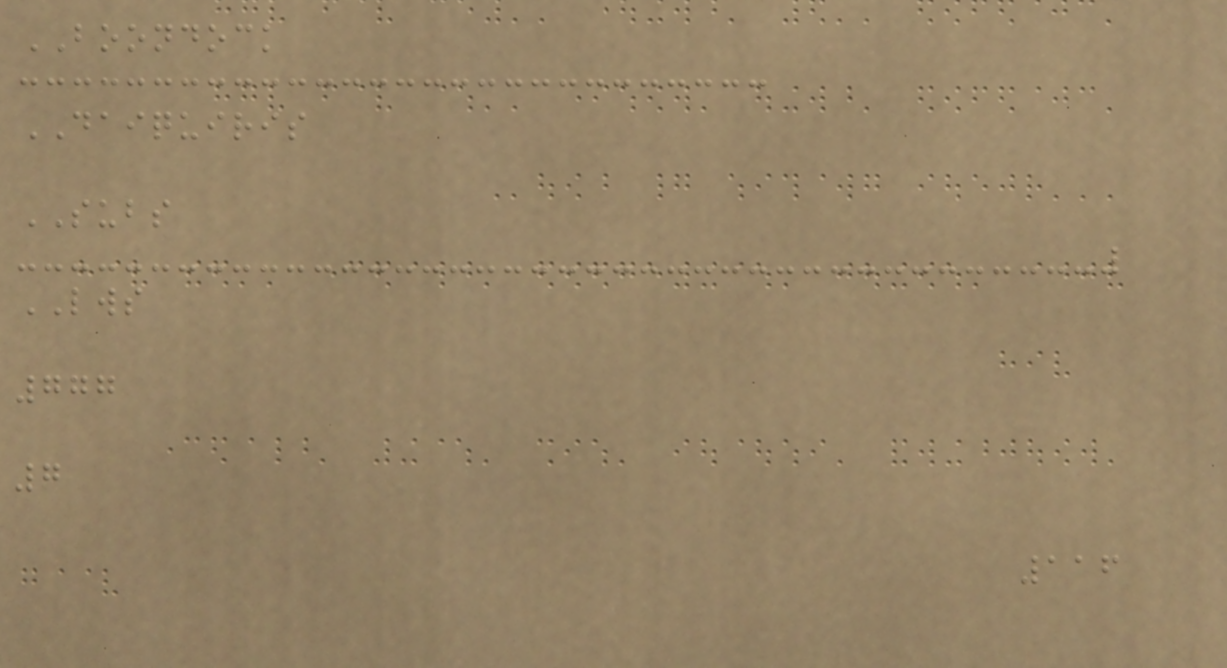BOONDOCK
DAIQUIRIS
SUBS
LWS
777
7
116
